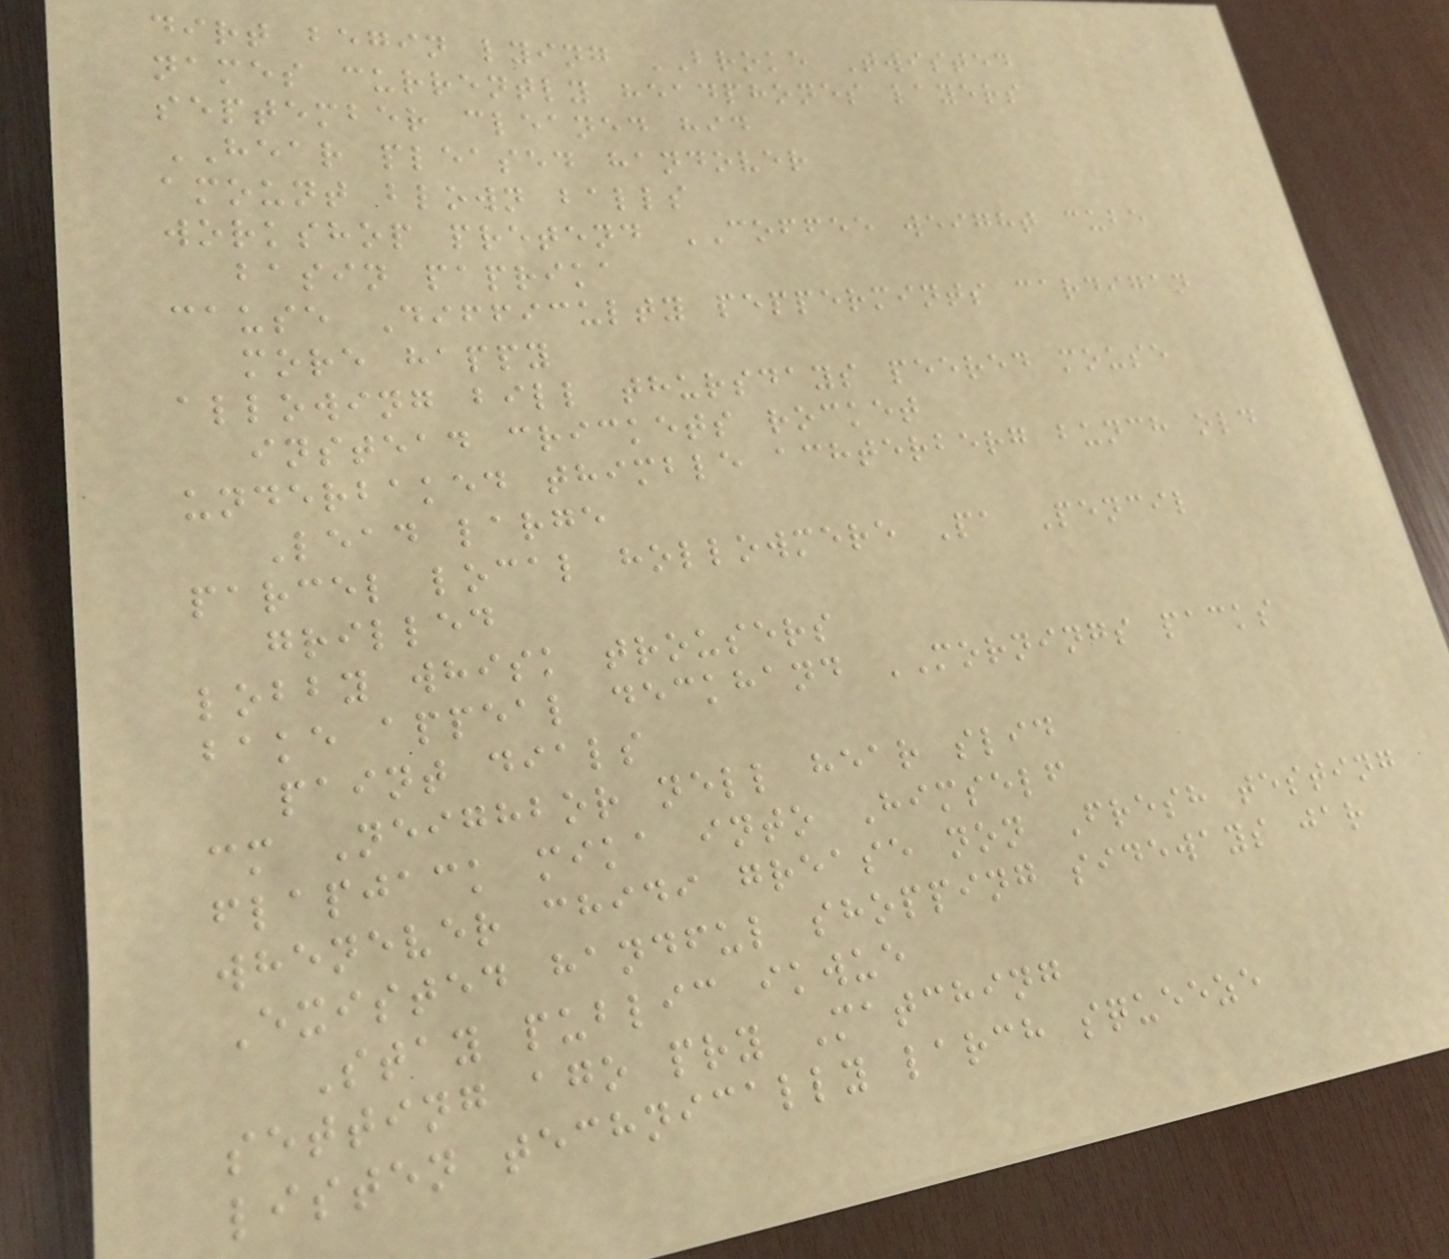dirt begin lying BROKE Twisted
names currently headphones layers
september cleaned hid
HEAR pleased handover
amount blown balls
workshop pretend COFFEE weight cube
basin paprika
cause Difficulty peppermints cardigan
more happy
allowing bill thursdays peered mouse
instead crickets rocket
underbaked thimble achterberg bunch old
Lead large
parcel local hollowmere Pa Pencil
grilled
lobby whisk trousers
bake appeal deckhand MORNINGS packs
paint dials
cm Neighbor nell hear slid
flapjack mika into Himself
whenever chidi grease non Fresh testing
Existed handful shopping sideways jar
Stay public ikwue
setting ago pry Matching
listen technically larch squeeze
